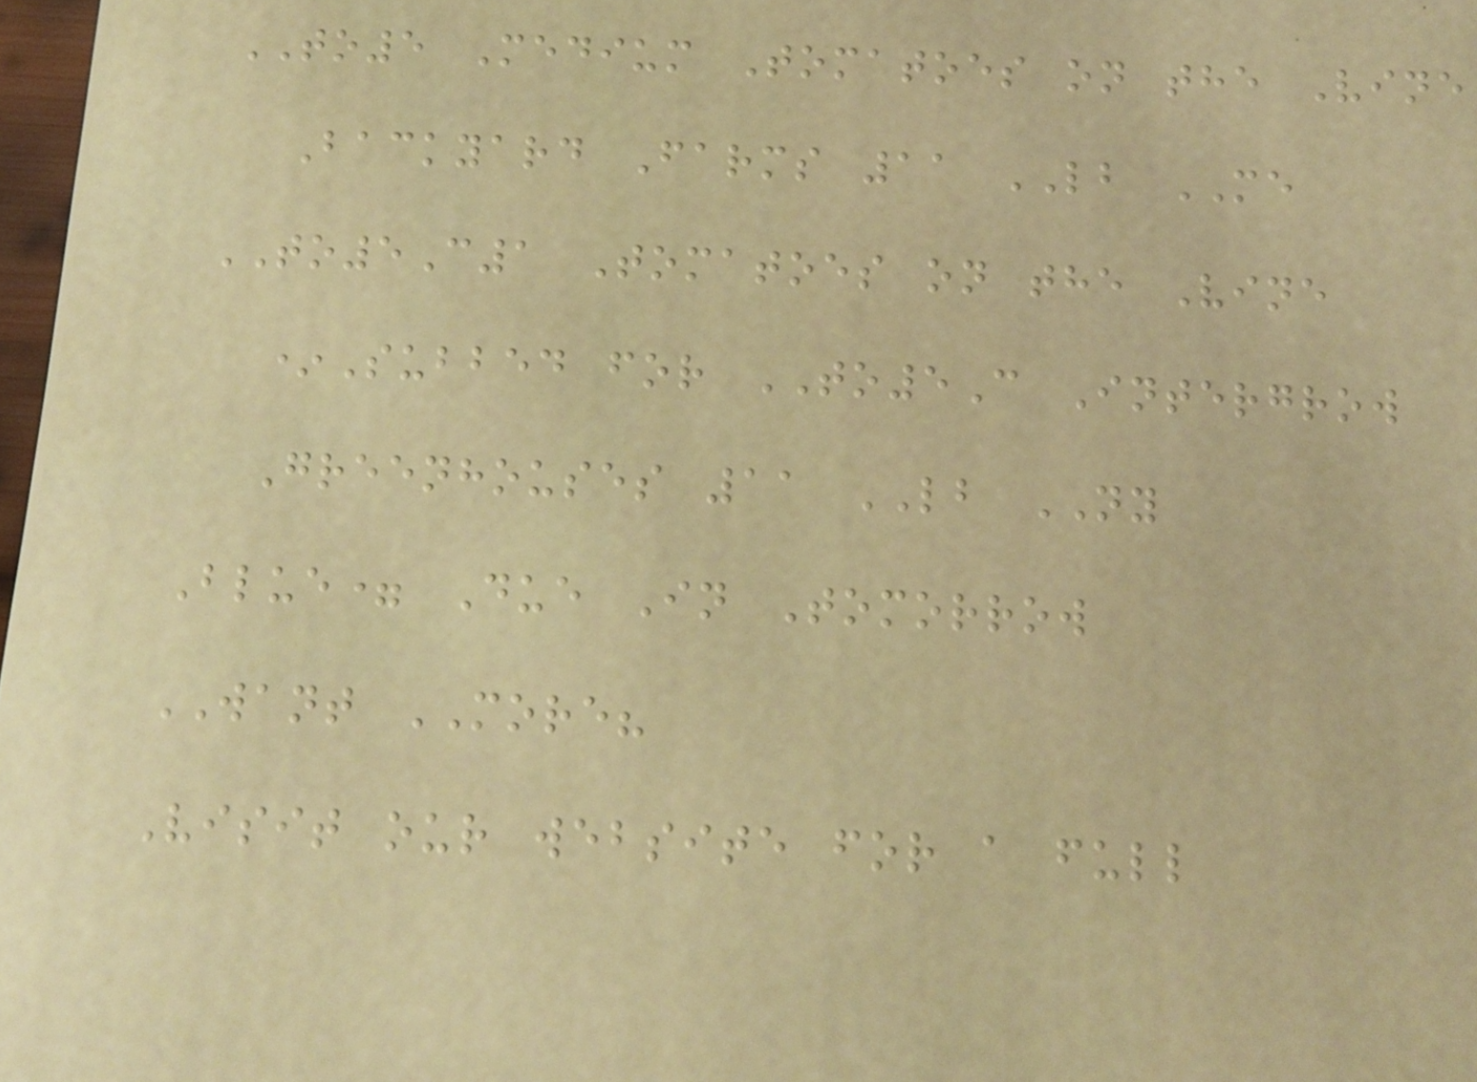TO5 Medium Tomatoes on the Vine
Backyard Farms 11 LB ME
TO5C1 Tomatoes on the Vine
*Subbed for TO5C Intergrow
Greenhouses 11 LB NY
Blue= Due In Tomorrow
WANT MORE?
Visit our website for a full
